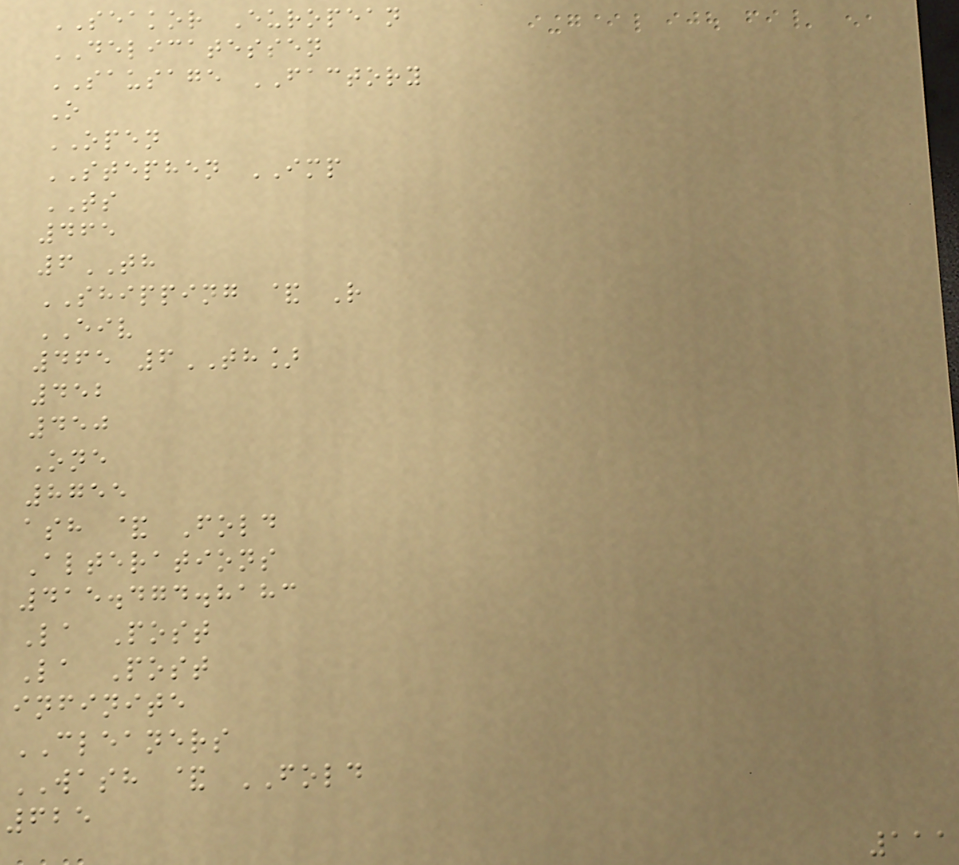SEAKOR European
DELICATESSEN
SAUSAGE FACTORY
O
OPEN
STEPHEN IMP
TS
465
6TH
SHIPPING & R
EIV
465 6TH]
452
450
One
8755
ash & Fold
Alterations
415.474.8183
La Post
La Post
infinite
CLEANERS
WASH & FOLD
625
111
